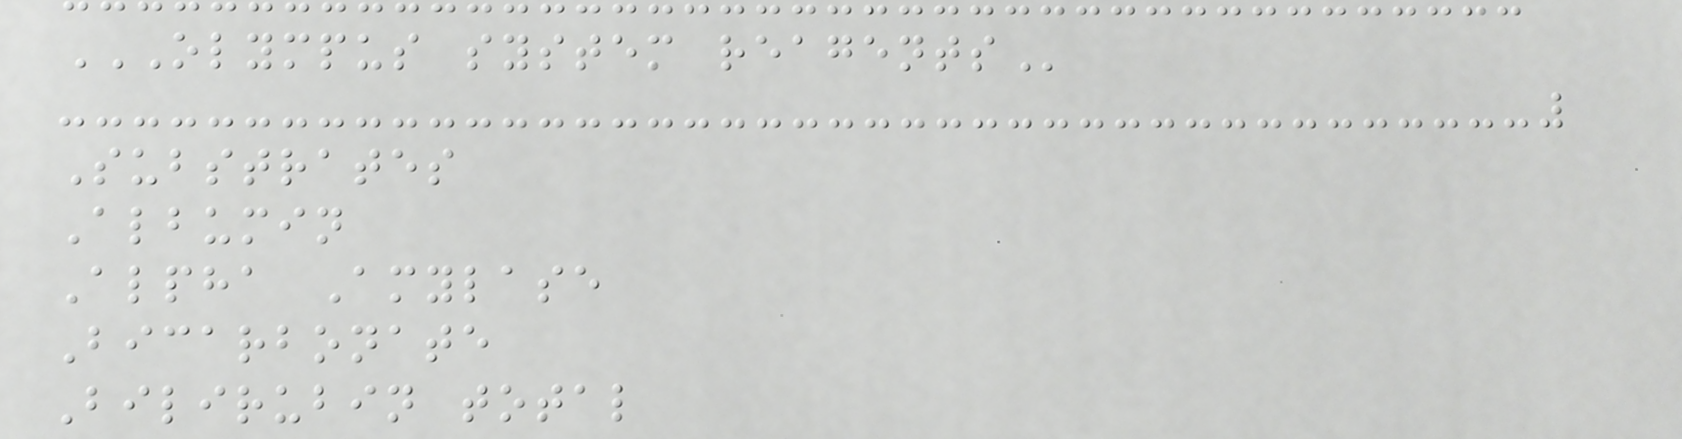OLYMPUS SYSTEM REAGENTS
Substrates
Albumin
Alpha Amylase
Bicarbonate
Bilirubin total
